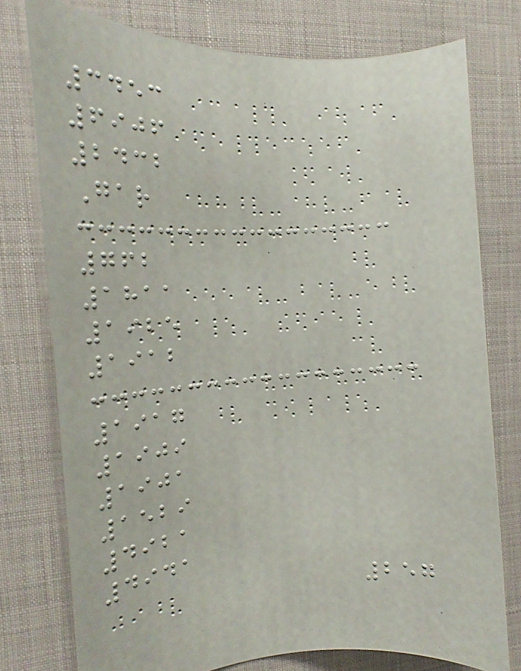3453
6906
2432
Gar
762
1811
1925
1912
1917
1909
1901
1529
4921
4941
257
